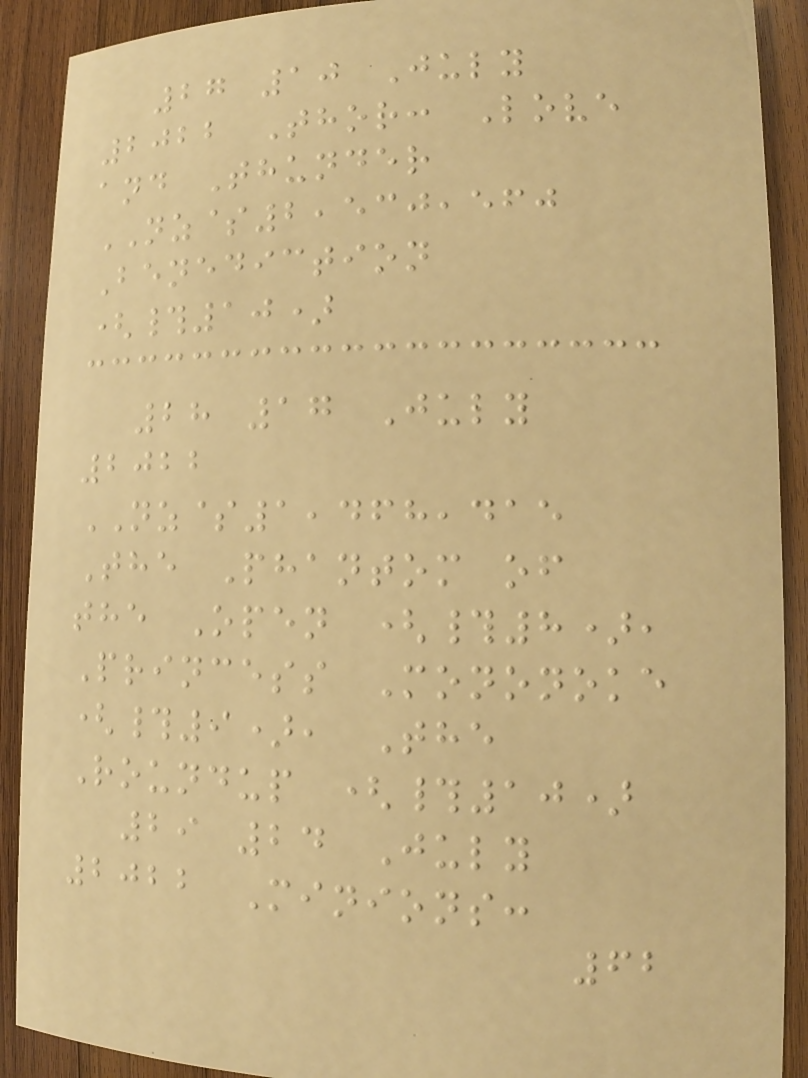27 10 July
2022 Thor: Love
and Thunder
NZ$2,530,560
Benediction
(#10)
28 17 July
2022
NZ$1,468,415
The Phantom of
the Open (#8),
Princess Mononoke
(#9), The
Roundup (#10)
29 24 July
2022 Minions:
62
